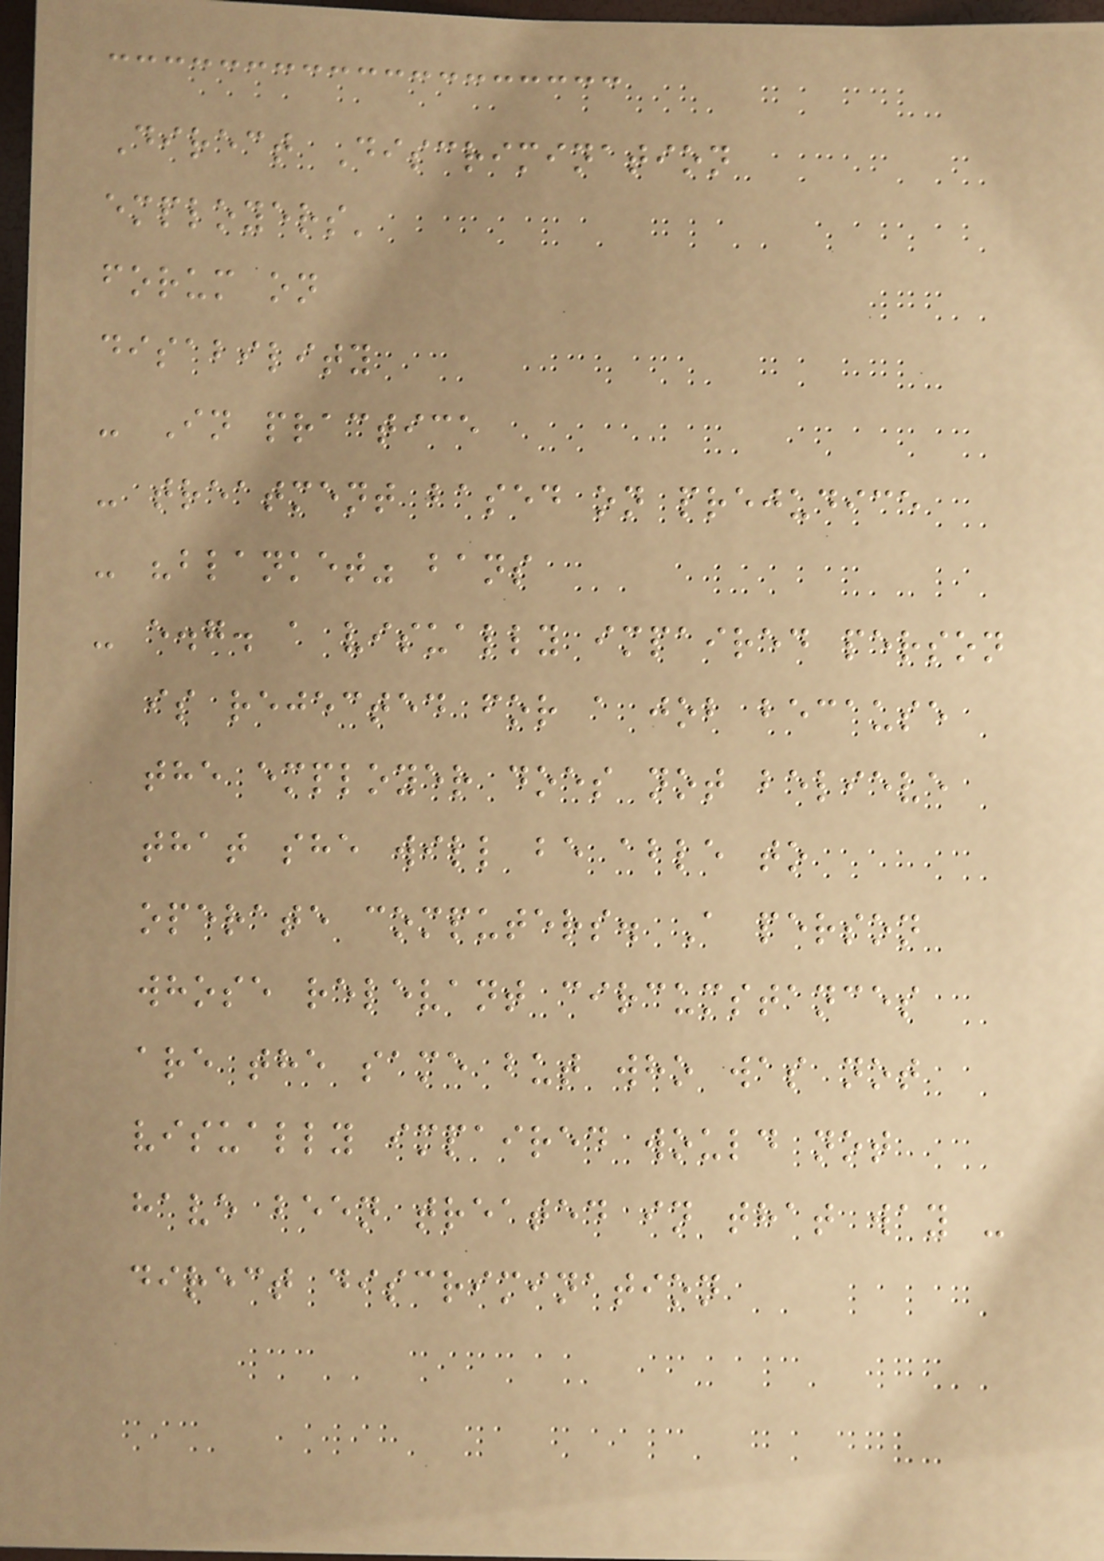Direct Discrimination
employers'
forum on
disability
- In practice
- treatment based on prejudice
- "blanket" bans
- e.g. a visually impaired person
is rejected for a job because
the employer does not believe
that she will be able to
operate computers. A person
whose relevant circumstances
are the same but who was not
visually impaired would not
have been treated in that way -
direct discrimination
